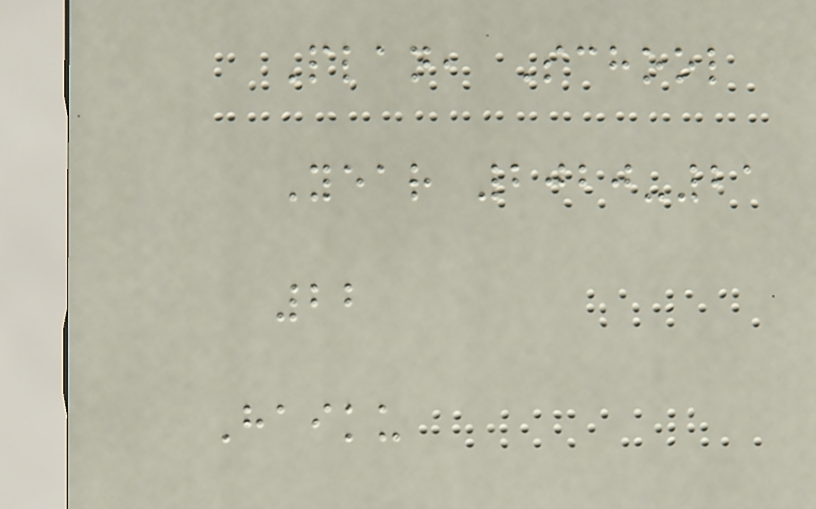Plan, School
Year 2020-21
22
Haiku
